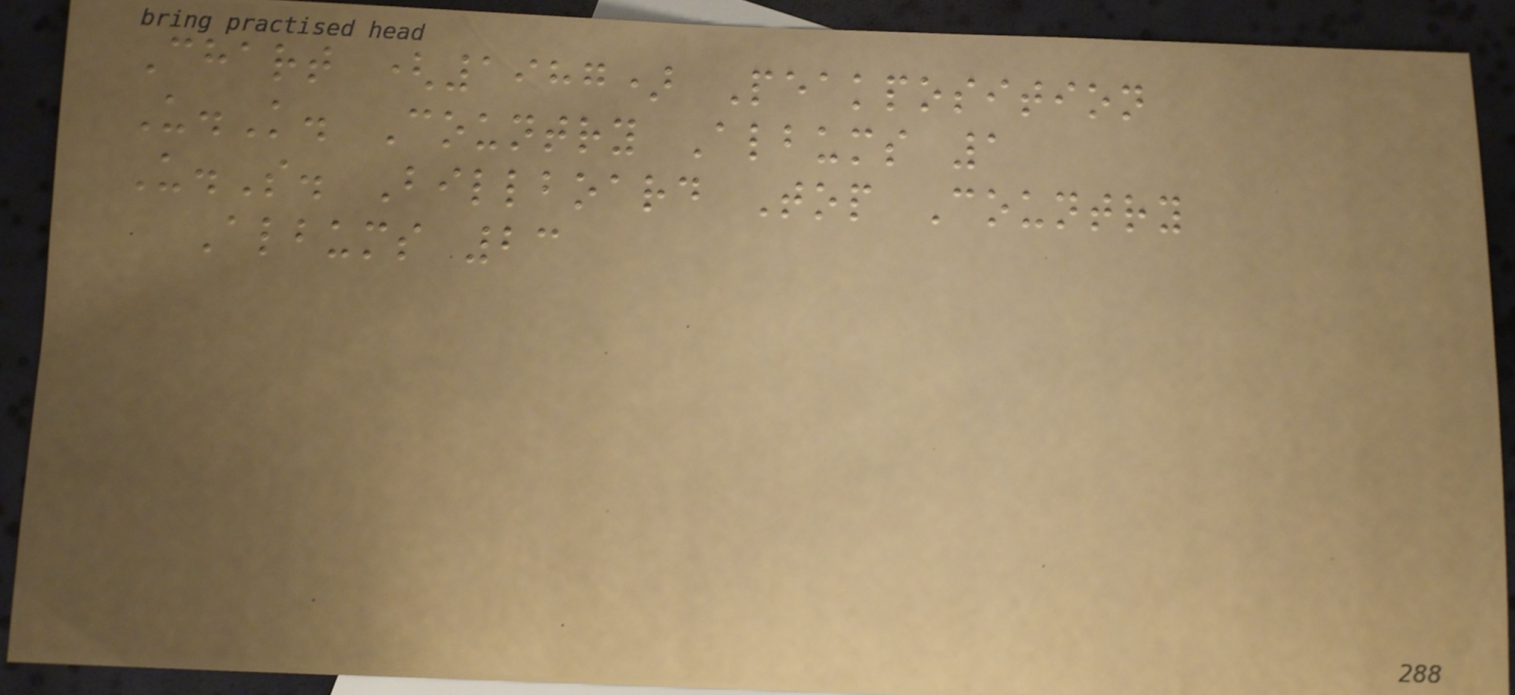Chart (1987) Peakposition
U.K. Country Albums 1
U.S. Billboard Top Country
Albums 23
